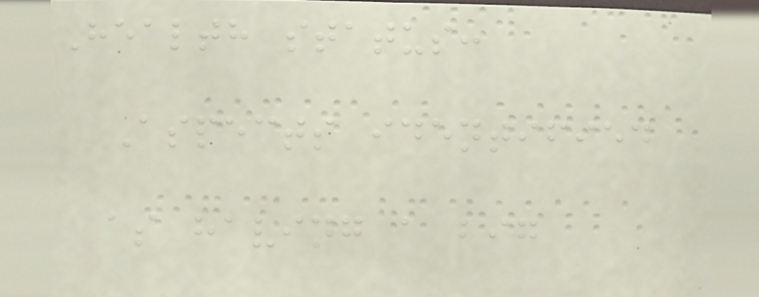Health status:
Aspects identified
as having a big
